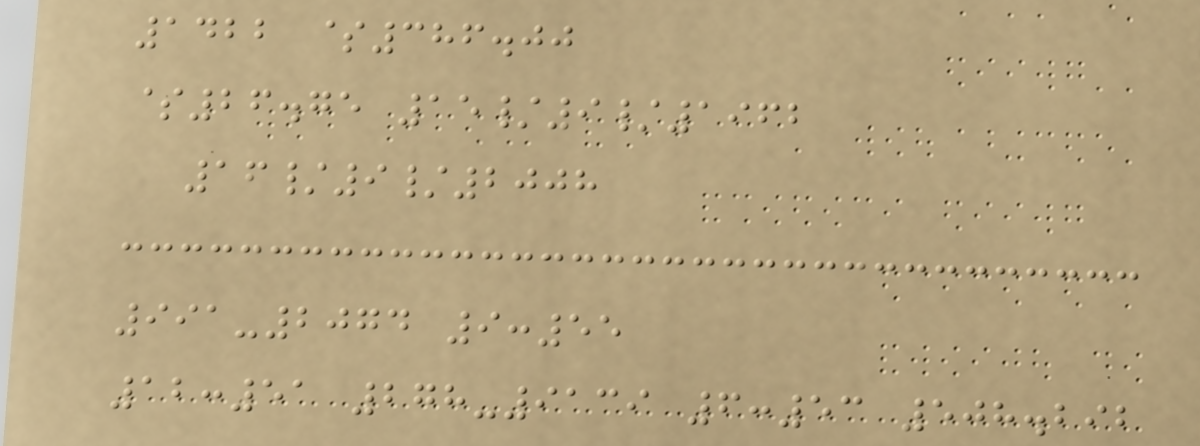1422 $386.00
$26.75 15/9/1962
16/9/2008
991-2074 9:55
12:51 278-9139 6:53 508.292
